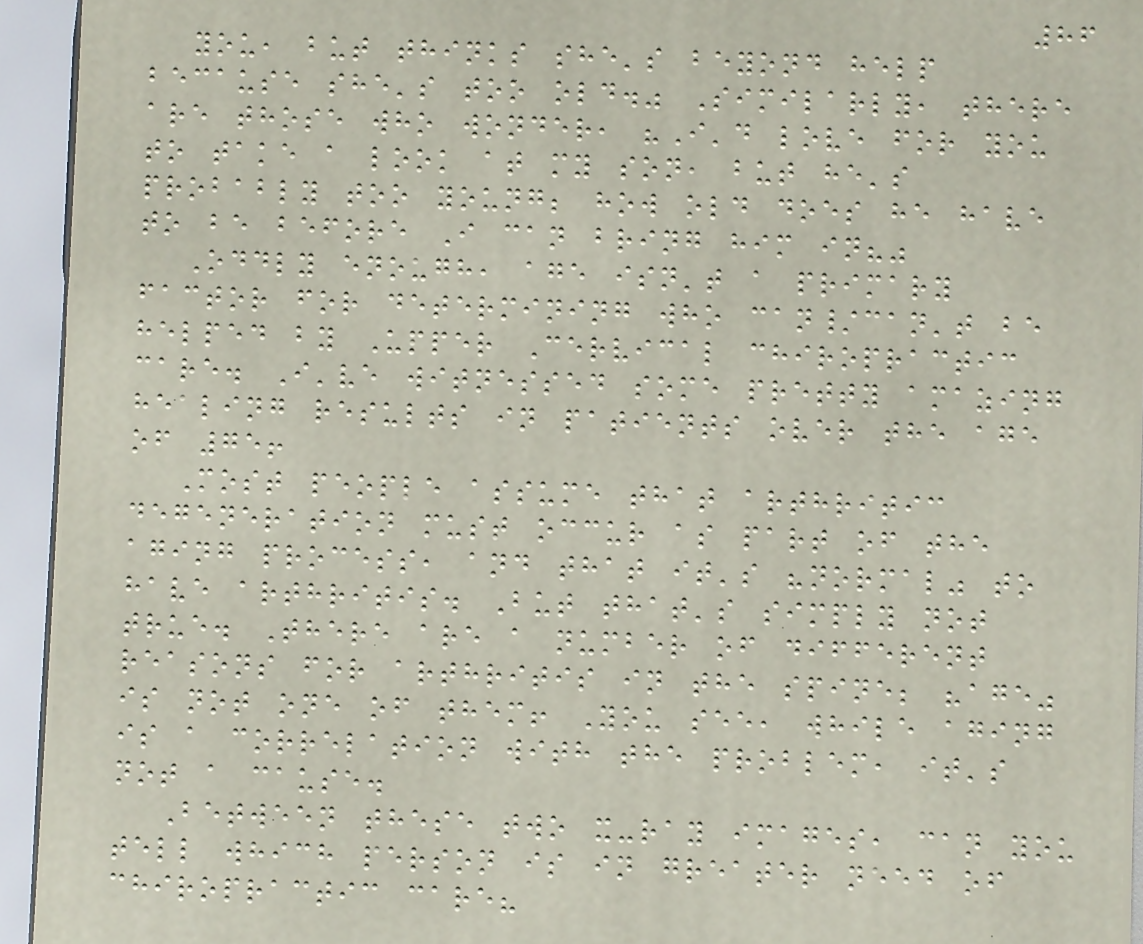86
you, but thinks she's beyond help
because she's too old." Similarly, there
are those who wonder, "I'd love for you
to take a look at my son, but he's
probably too young; how old does he have
to be before I can bring him in?"
Oddly enough, age isn't a primary
factor for determining who can/can't be
helped by Upper Cervical chiropractic
care. I've witnessed some pretty amazing
healing results in patients over the age
of 75!
Most people assume that arthritic
degeneration must occur as part of the
aging process, and that it's "normal" to
have arthritis. But that's simply not
true. There are a number of different
reasons for arthritis in the spine; "age"
is not one of them! You see, while aging
is a correlation with the problem, it's
not a cause.
Between these two x-ray images, can you
tell which person is in greater need of
chiropractic care?
